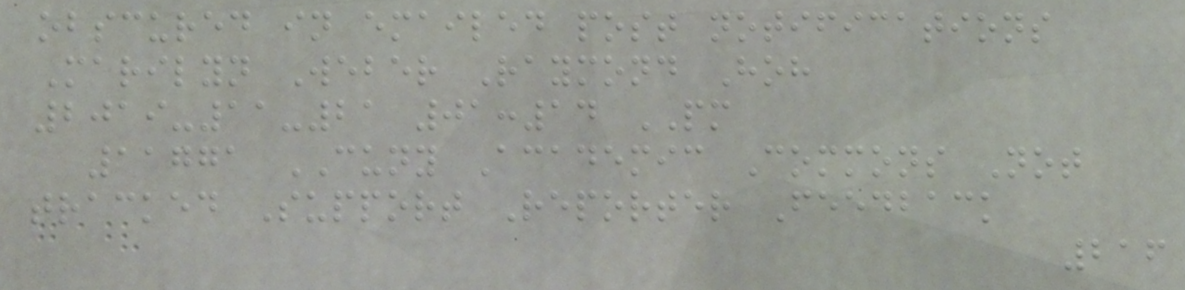obscured in emailed post notifications
Marilyn Weber Raymond Hoh
2019-11-21 01:14 PM
11771 CUNY Academic Commons Not
tracked Support Reporter Feedback
216
